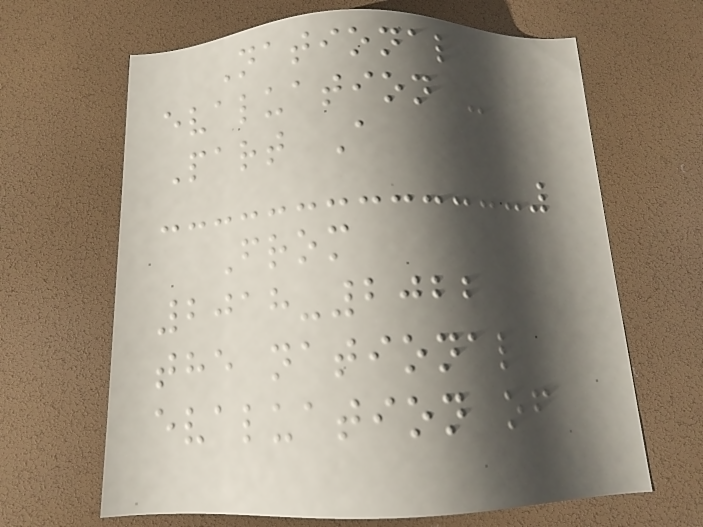National
evaluation -
Part A
From
2018-2022
the national
evaluation of
